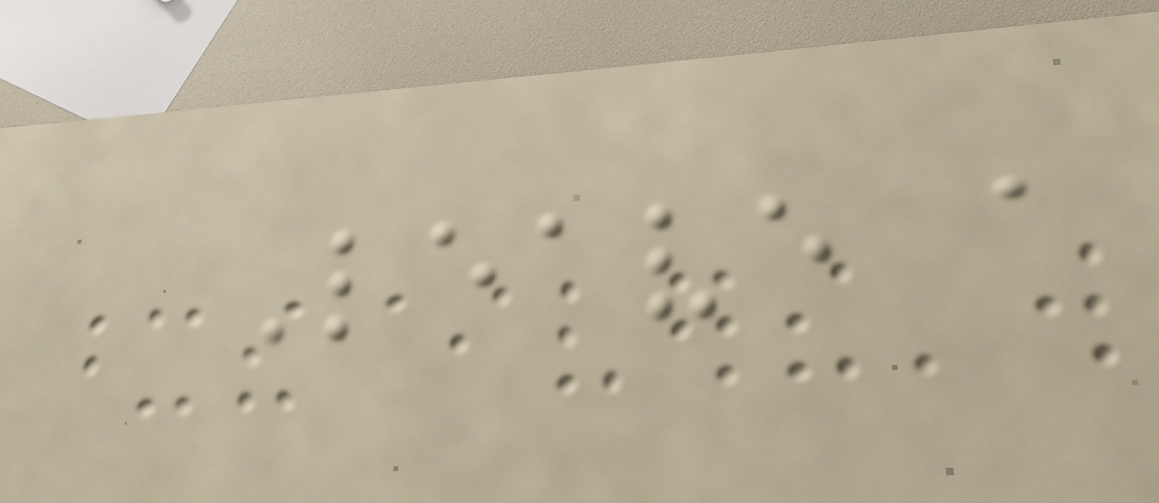Leave a
